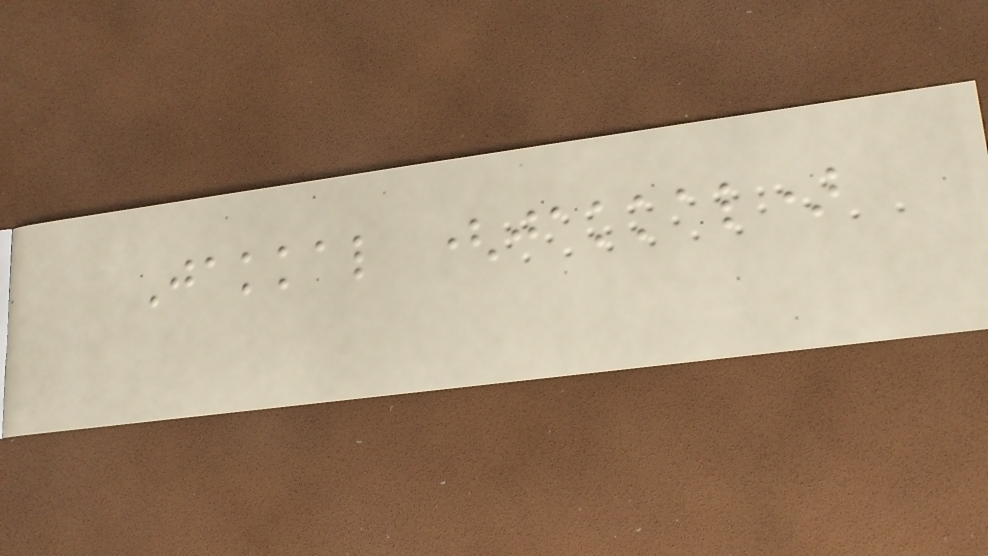Jakkal (jakkal)
